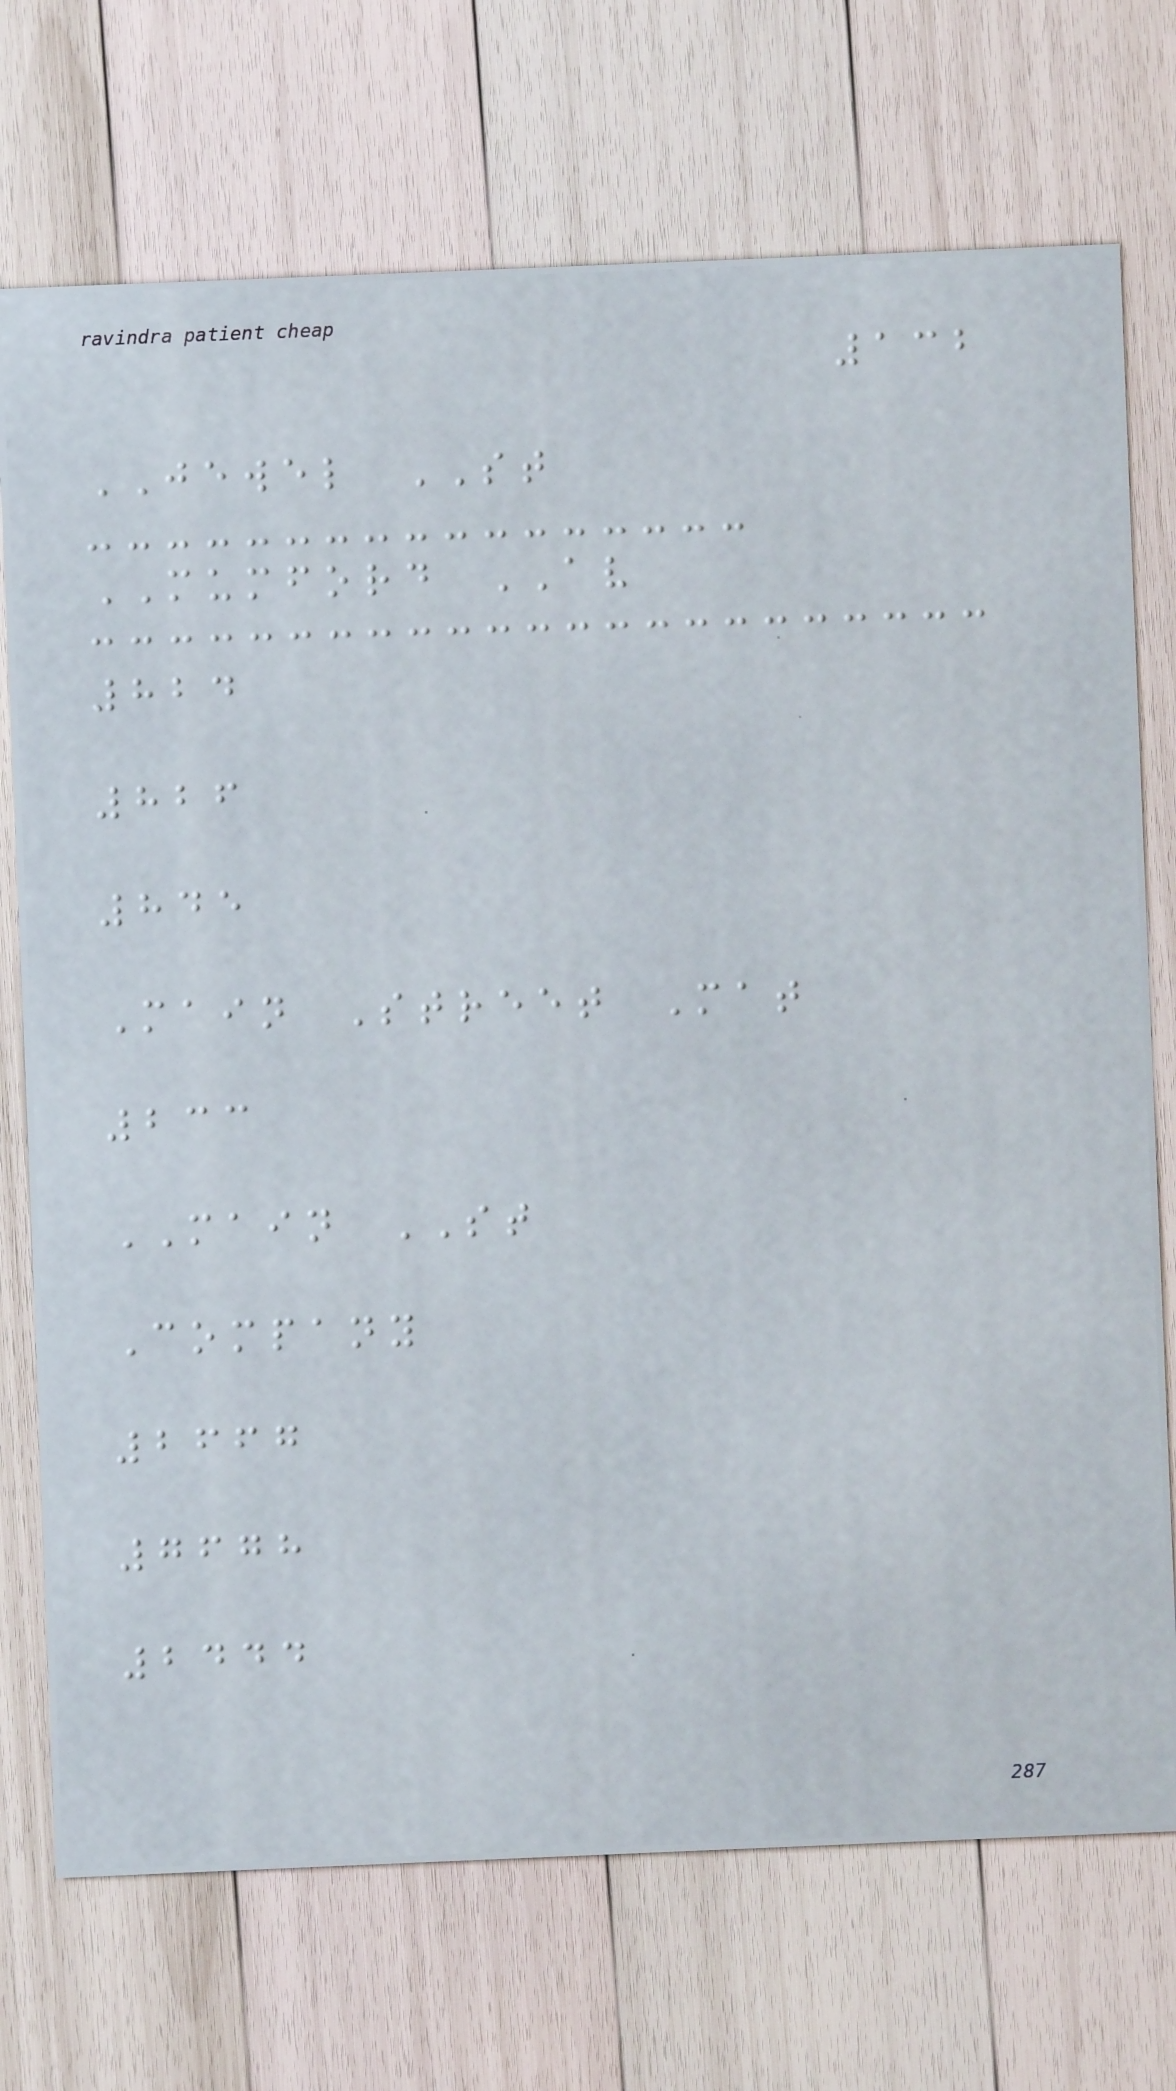132
JEWEL ST
MUMFORD AV
824
826
845
Main Street Mat
233
MAIN ST
Company
2667
7678
2444
